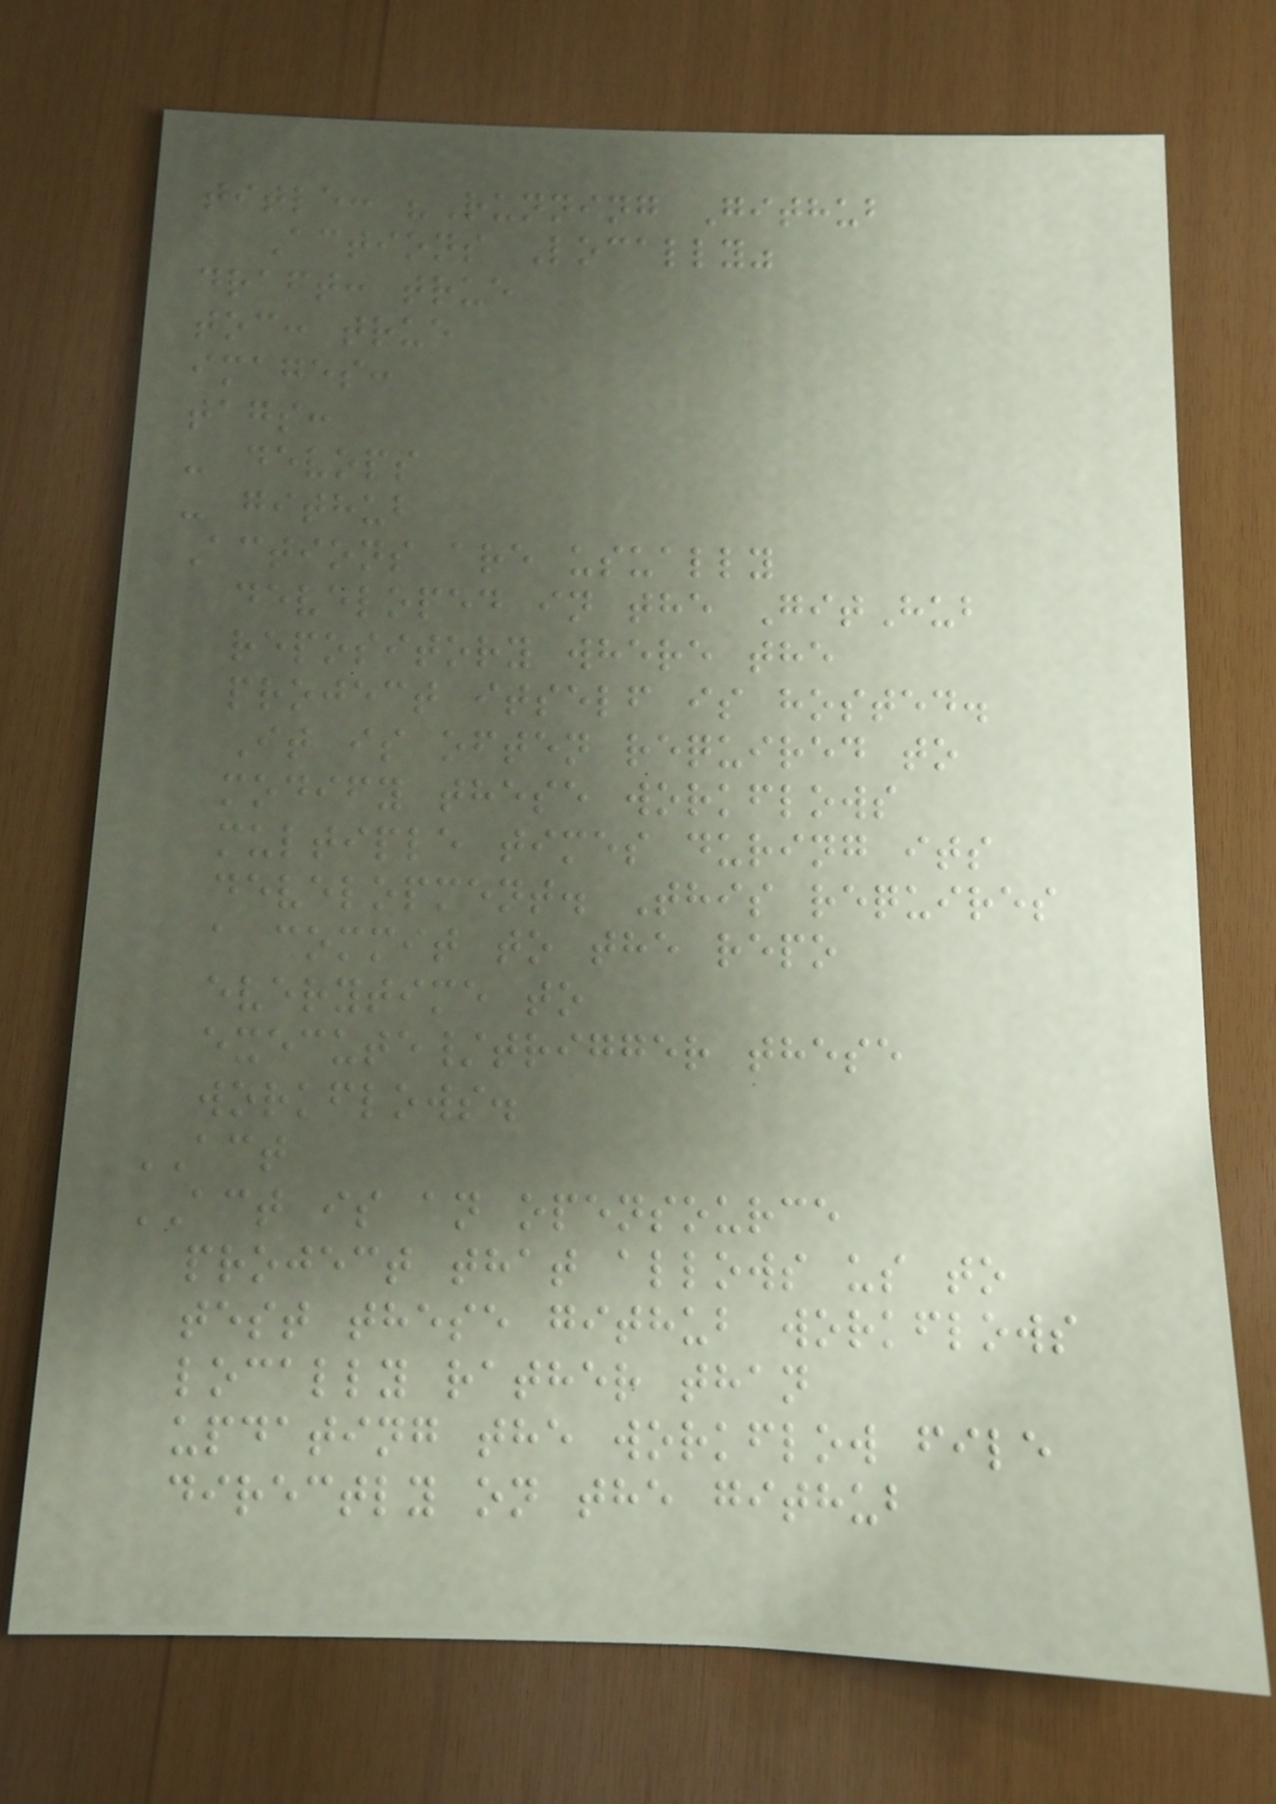title: "Running Github
Actions Locally"
draft: true
toc: true
images:
tags:
- devops
- github
Actions are usually
developed in the GitHub
repository where the
project itself is hosted.
It is often required to
modify these workflows
multiple times during its
development. This requires
a commit to the repo
everytime to
execute/trigger these
workflows.
ACT
ACT is an opensource
project that allows us to
test these github workflows
locally rather than
updating the workflow file
directly on the github
